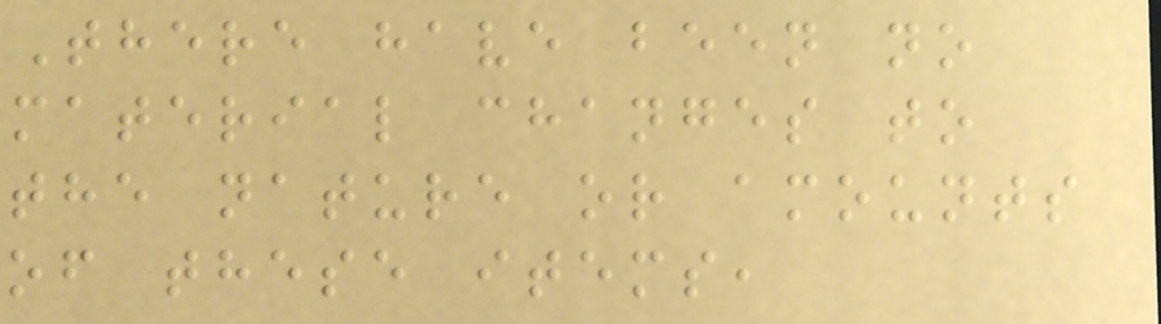There have been no
material changes to
the nature or amounts
of these items,
